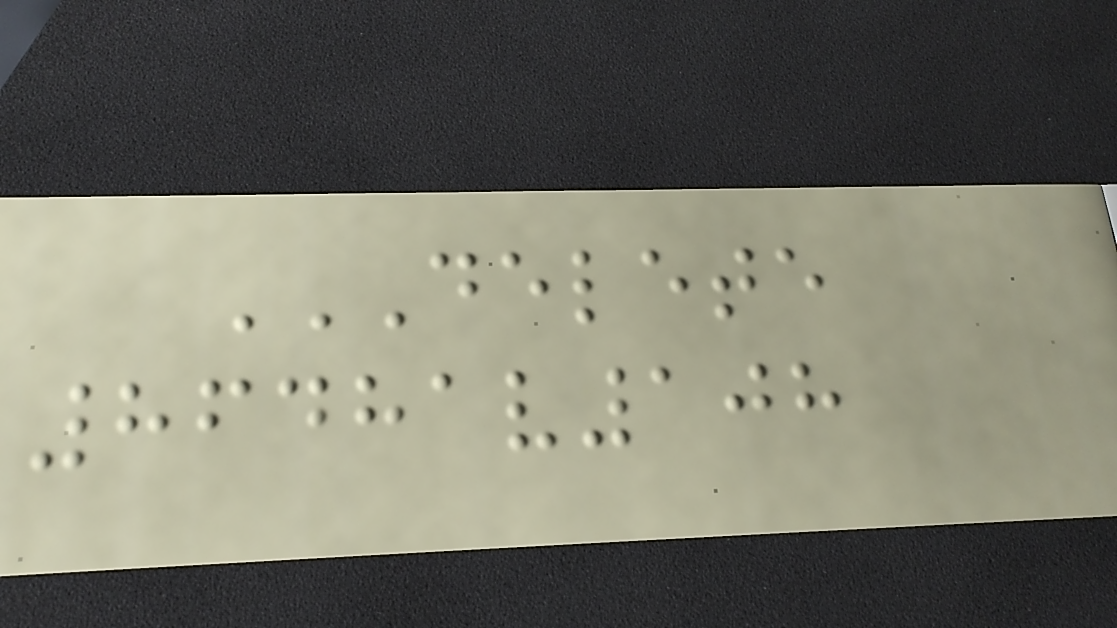DELETE
86481V108
